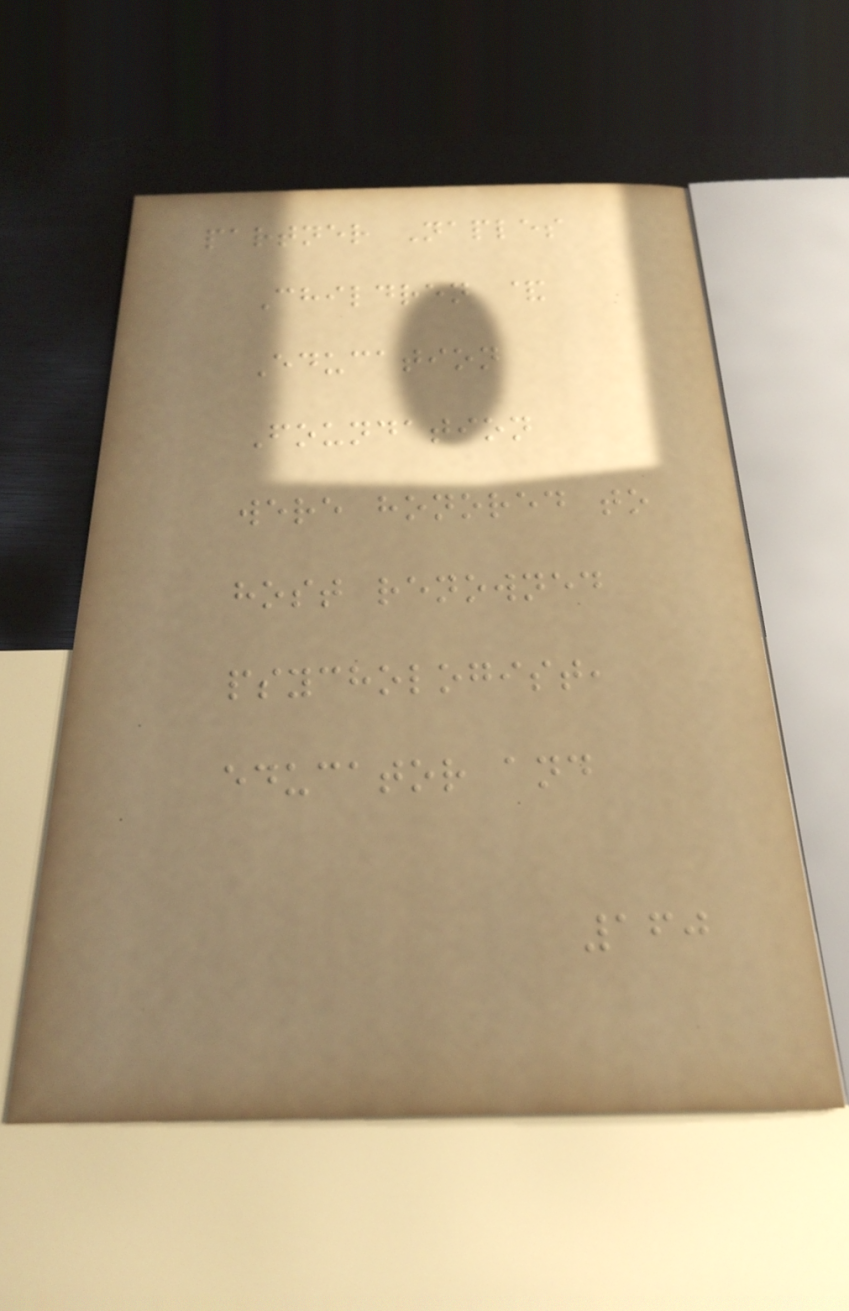partner Naples
Children &
Education
Foundation
were honored to
host renowned
psychologist,
educator and
160
